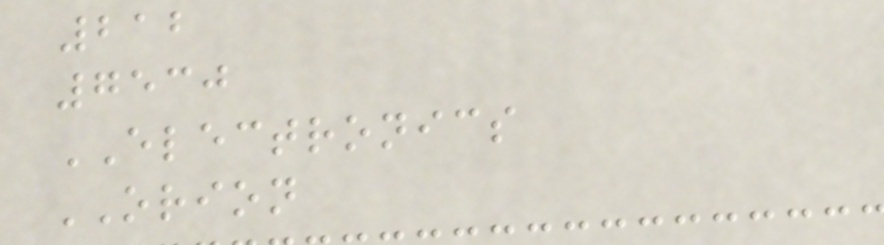212
7530
ELECTRONICS
ORION
